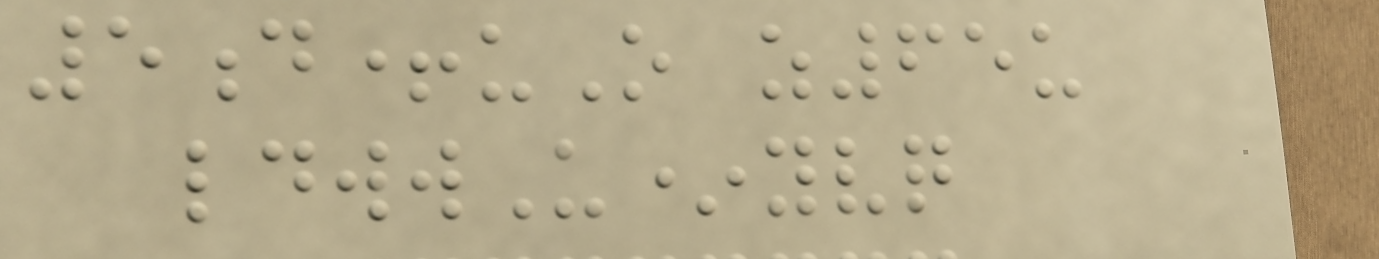5d+uO z65u
ldwwU*yvq
